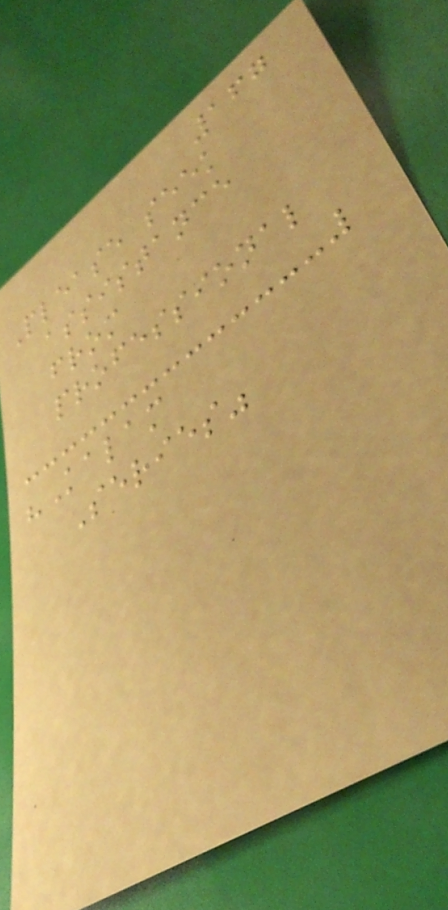167
Please seek
assistance
from
professional
"Kalam
Series"
